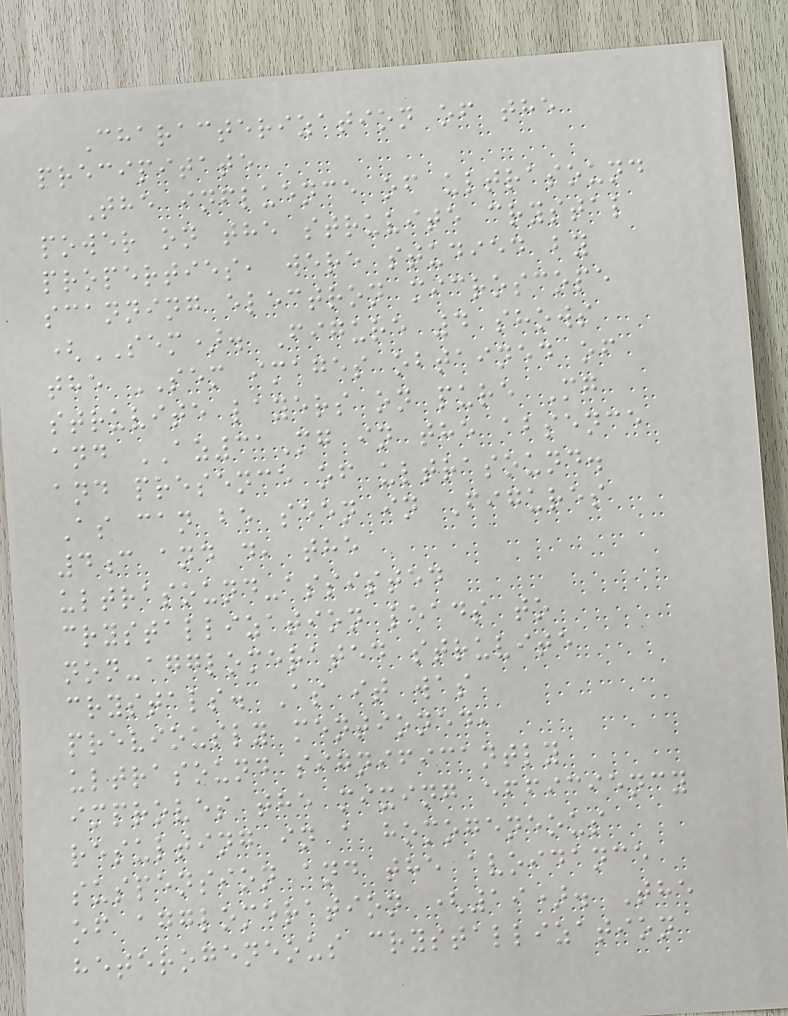Characterization of the
precipitate
The influence of ultrasound
power on the struvite crystal
properties, were studied by
scanning electron microscope
(SEM). Figure 4 shows
the SEM images obtained of
struvite layers on pure Mg
and AZ31Mg in the absence
and presence of ultrasound.
As can be seen in Figures
4c and d, the
ultrasound-assisted
crystallization leads to
non-agglomerated struvite
crystals. As it was
previously mentioned,
ultrasound significantly
improves the mixing efficiency
resulting in a homogeneous
suspension and the avoidance
of agglomeration (19). The
heterogeneous crystallization
